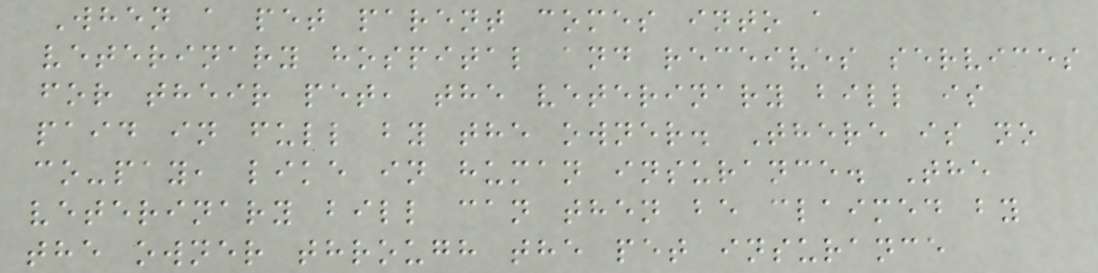When a pet parent comes into a
veterinary hospital and receives services
for their pet, the veterinary bill is
paid in full by the owner. There is no
co-pay, like in human insurance. The
veterinary bill can then be claimed by
the owner through the pet insurance
